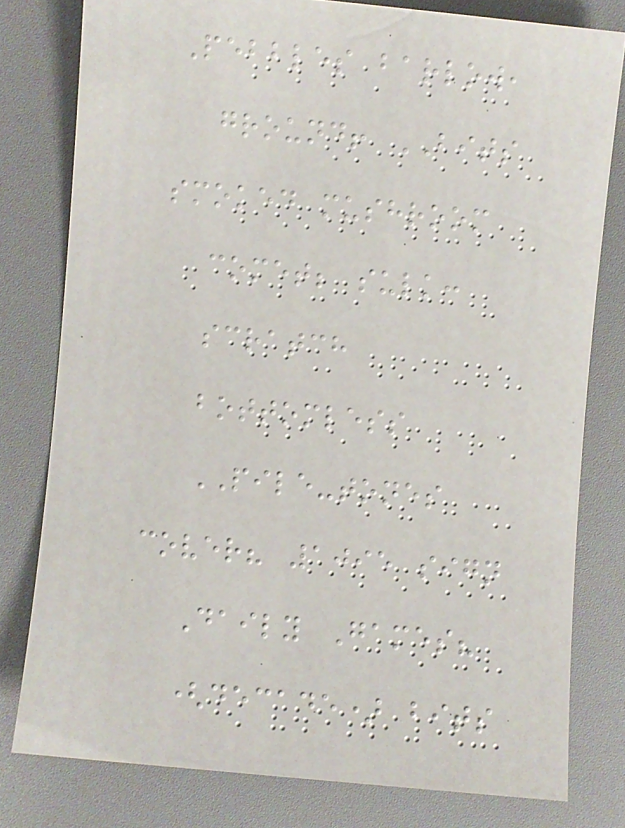Pebbles barlow,
ground! BITS
smoked mushroom
comet; sulk:
scratch
bottomless
PILE-tones
cover? 1095 sign
Daily Games?
(decade) bits
